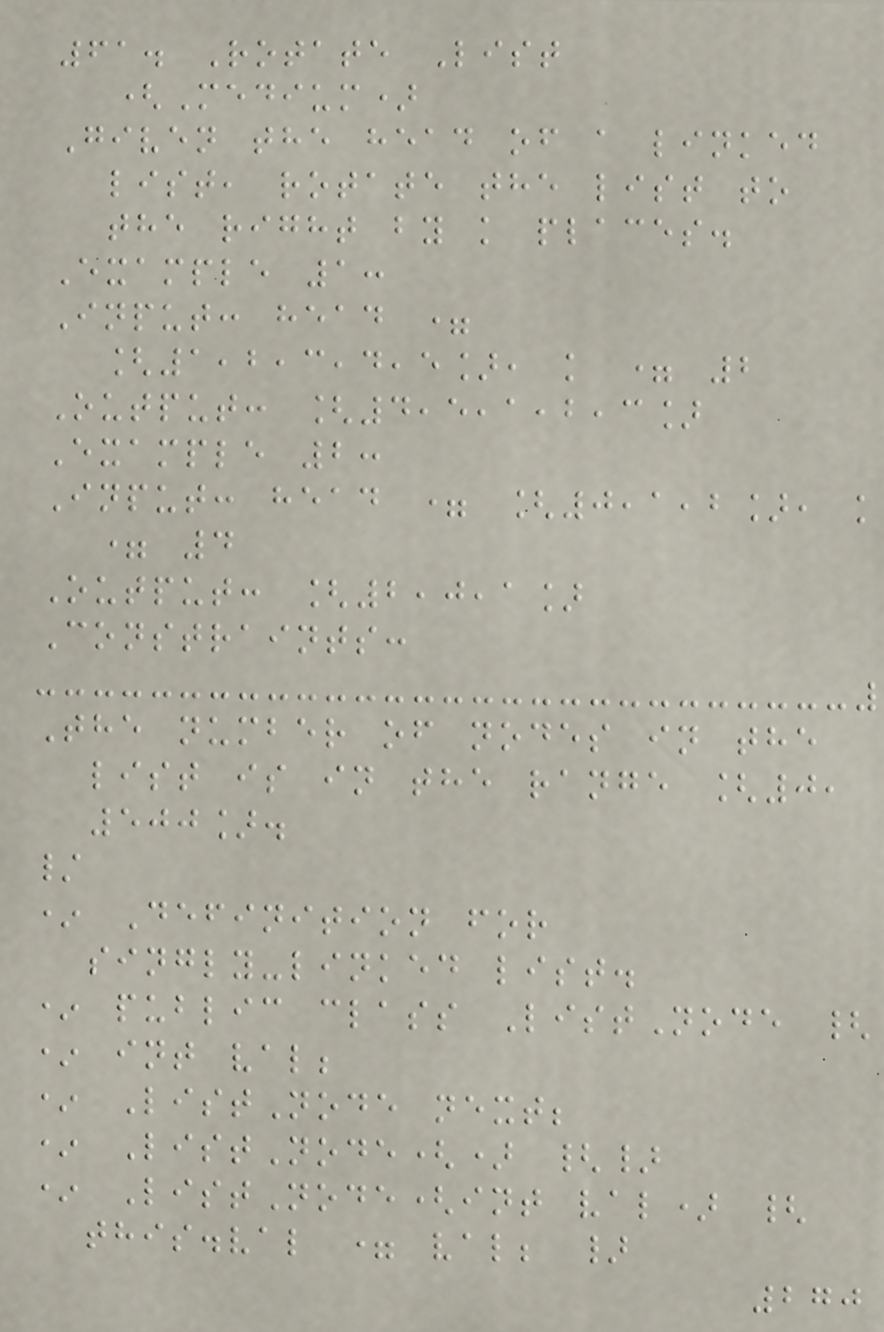61. Rotate List
(Medium)
Given the head of a linked
list, rotate the list to
the right by k places.
Example 1:
Input: head =
[1,2,3,4,5], k = 2
Output: [4,5,1,2,3]
Example 2:
Input: head = [0,1,2], k
= 4
Output: [2,0,1]
Constraints:
The number of nodes in the
list is in the range [0,
500].
/
* Definition for
singly-linked list.
* public class ListNode {
* int val;
* ListNode next;
* ListNode() {}
* ListNode(int val) {
this.val = val; }
270
